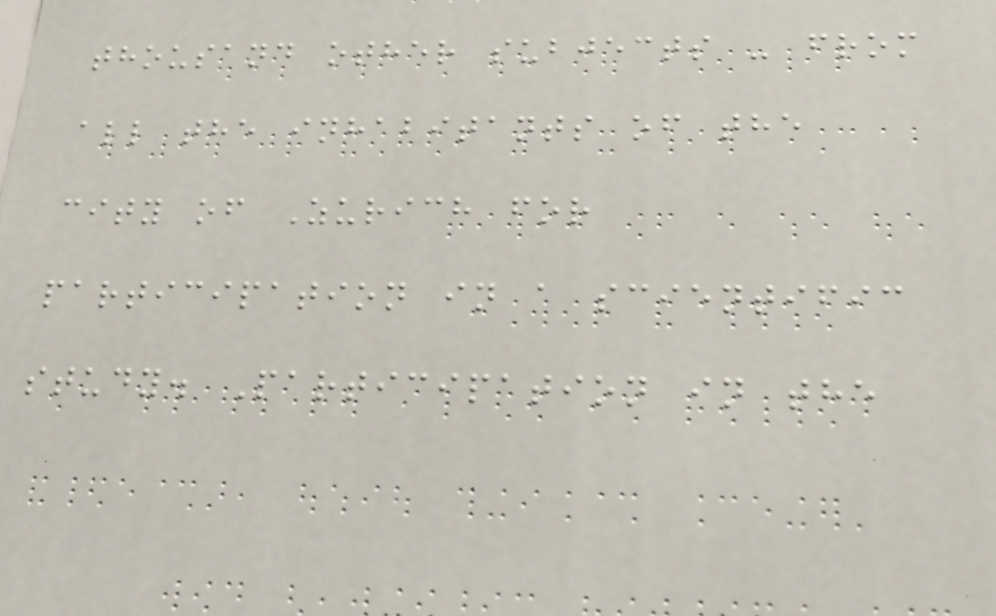thousand other subjects - from
all the inhabitants of the
city of Zurich for
participation in a scientific
study. Participation in the
